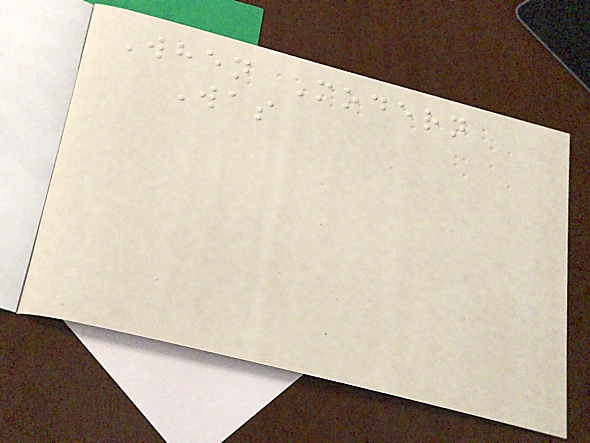When Modern
Was
